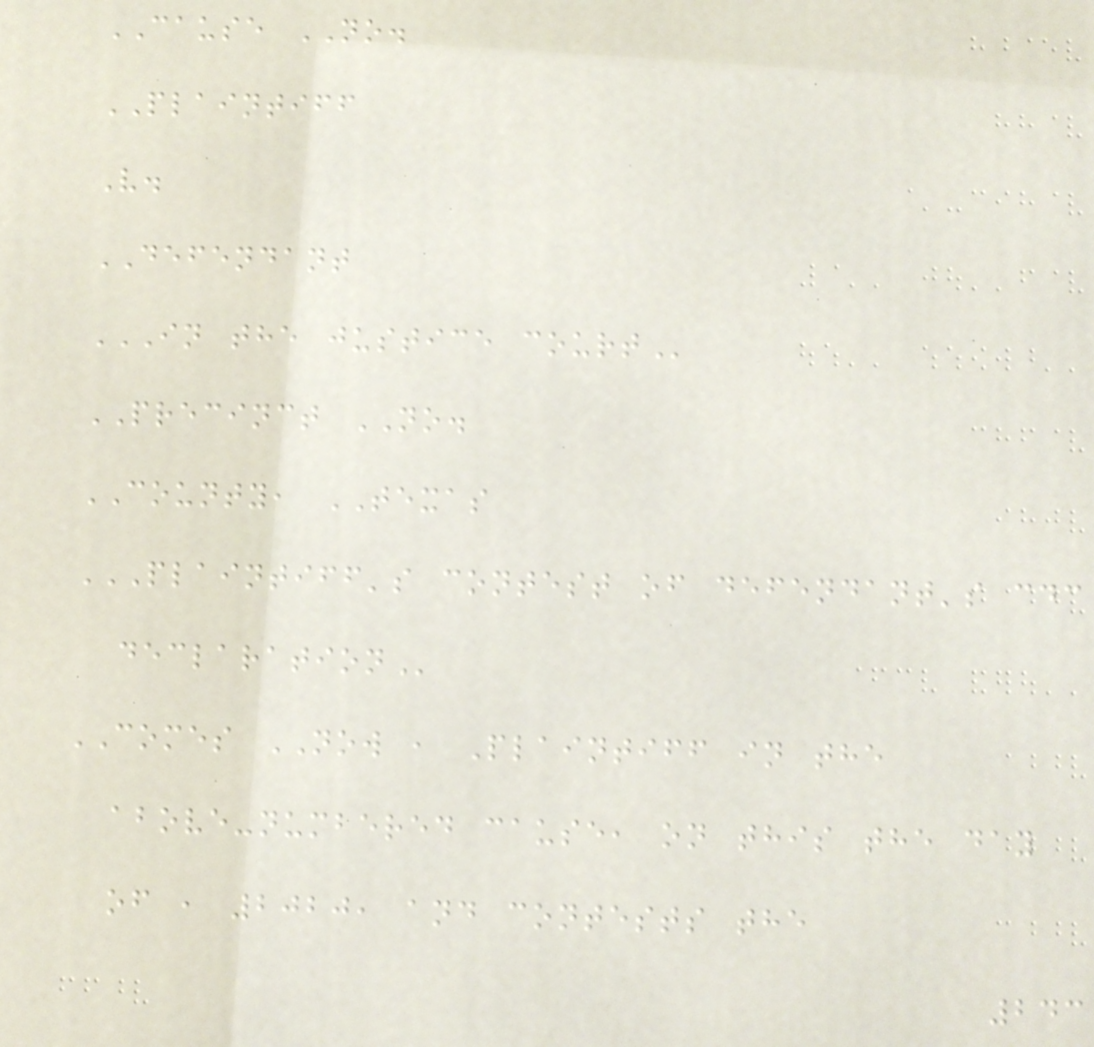CAUSE NO.
PLAINTIFF
V.
DEFENDANT
IN THE JUSTICE COURT
PRECINCT NO.
COUNTY, TEXAS
PLAINTIFF'S CONTEST OF DEFENDANT'S CDC
DECLARATION
COMES NOW , Plaintiff in the
above-numbered cause, on this the day
of , 2020, and contests the
243
